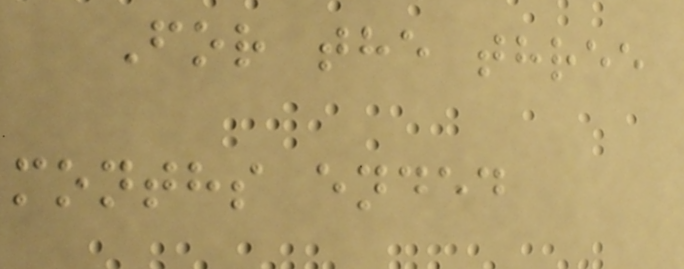For the three
months ended
